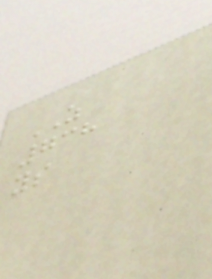AS
738
ys
